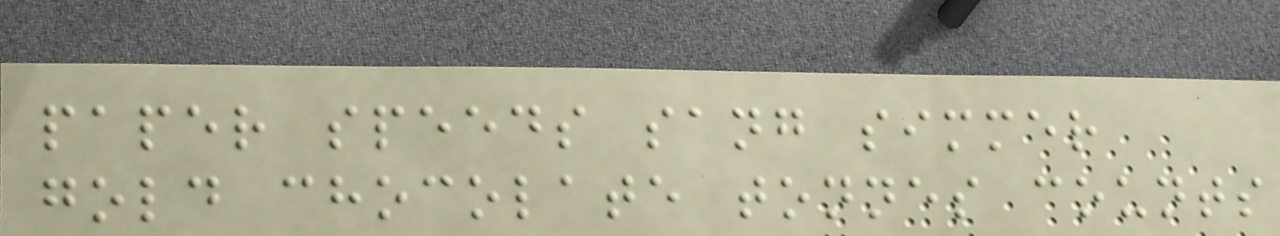paper speeds sang simmer
gold chocolate tonnes counts
